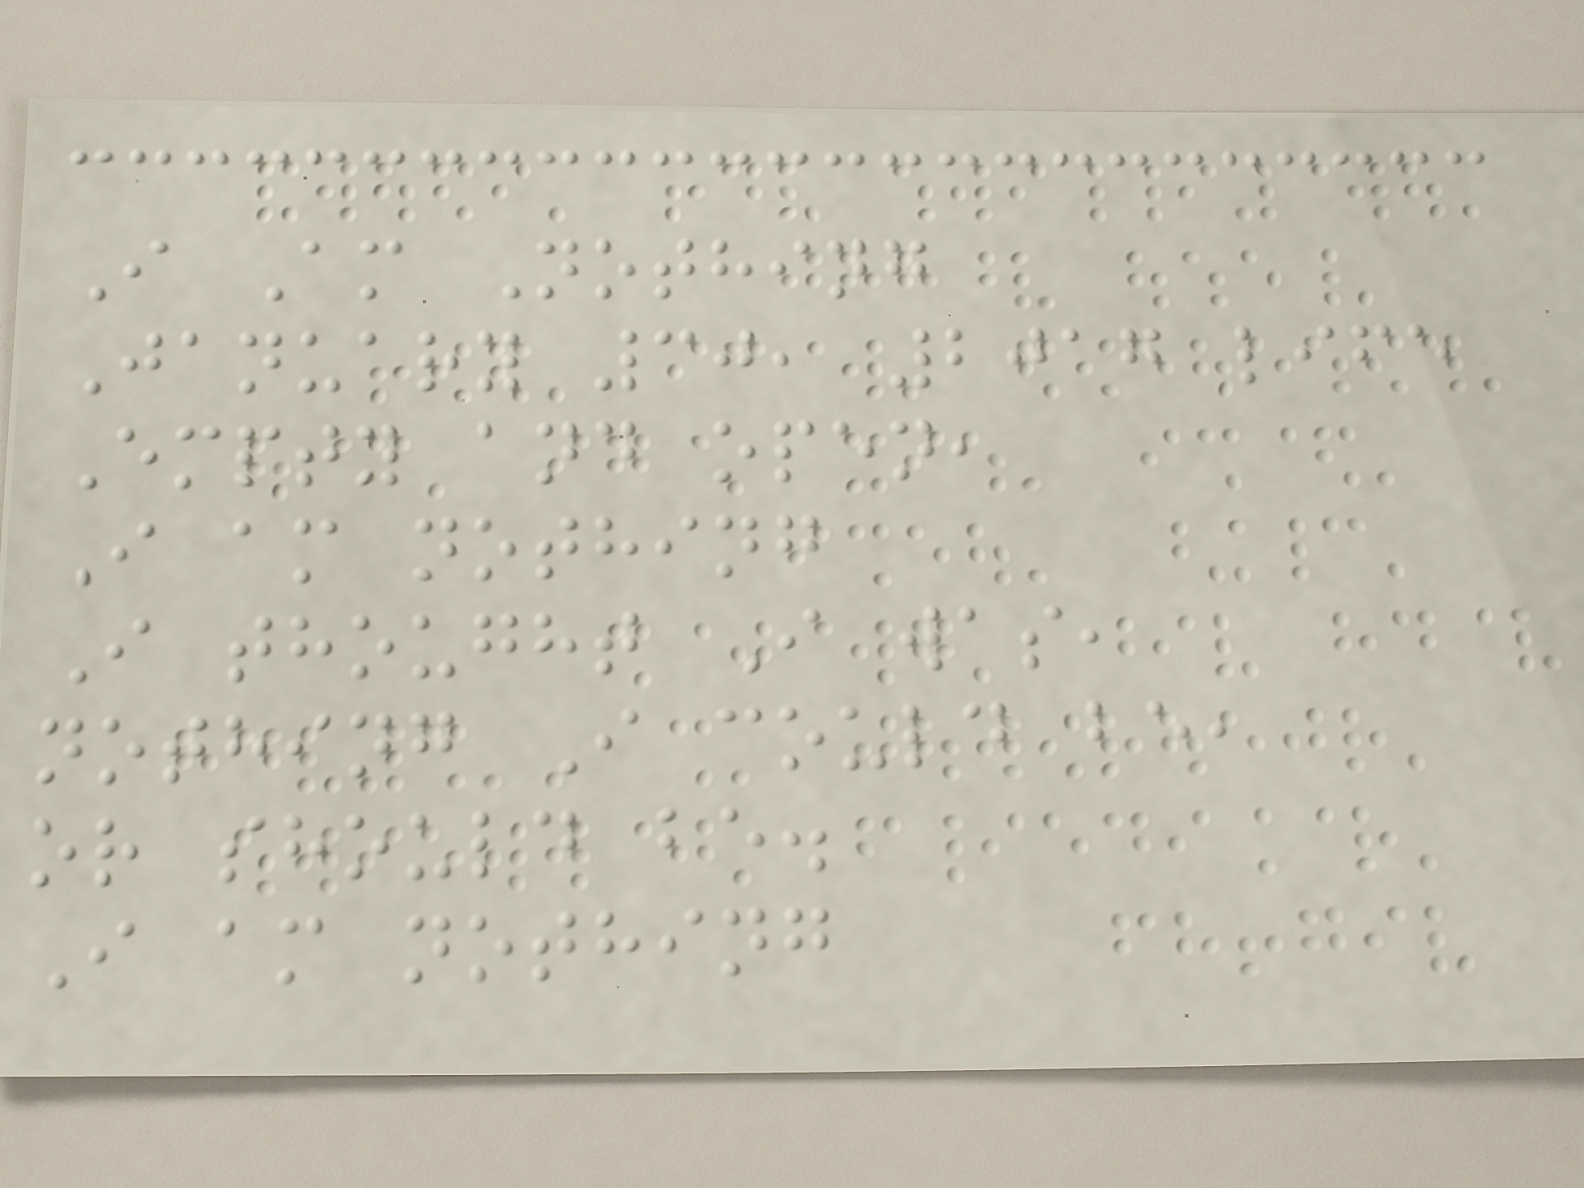I Am Nothing
January 30, 2017 life
Empty and open,
I am nothing
I thought I was,
nothing I could be,
or should be.
I am nothing
